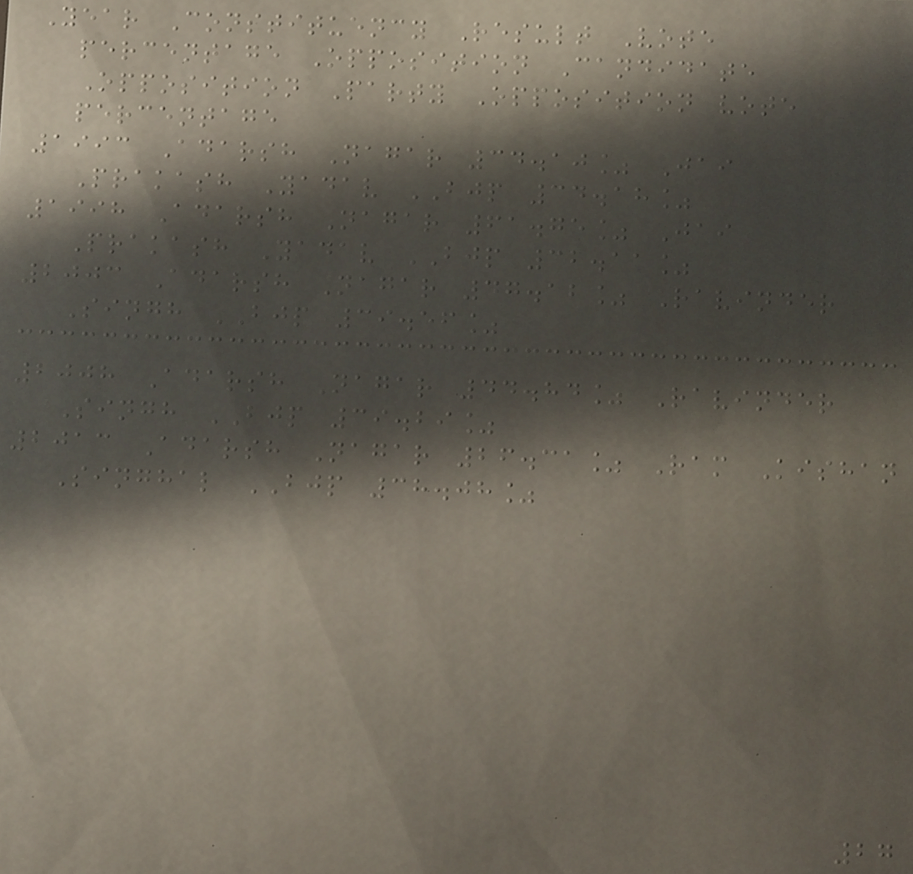Year Constituency Result Vote
percentage Opposition Candidate
Opposition Party Opposition vote
percentage
1993 Adarsh Nagar 34.10% Jai
Prakash Yadav BJP 34.18%
1998 Adarsh Nagar 61.75% Jai
Prakash Yadav BJP 32.11%
2003 Adarsh Nagar 47.12% Ravinder
Singh BJP 39.56%
2008 Adarsh Nagar 44.84% Ravinder
Singh BJP 39.29%
2013 Adarsh Nagar 26.31% Ram Kishan
Singhal BJP 38.08%
27
